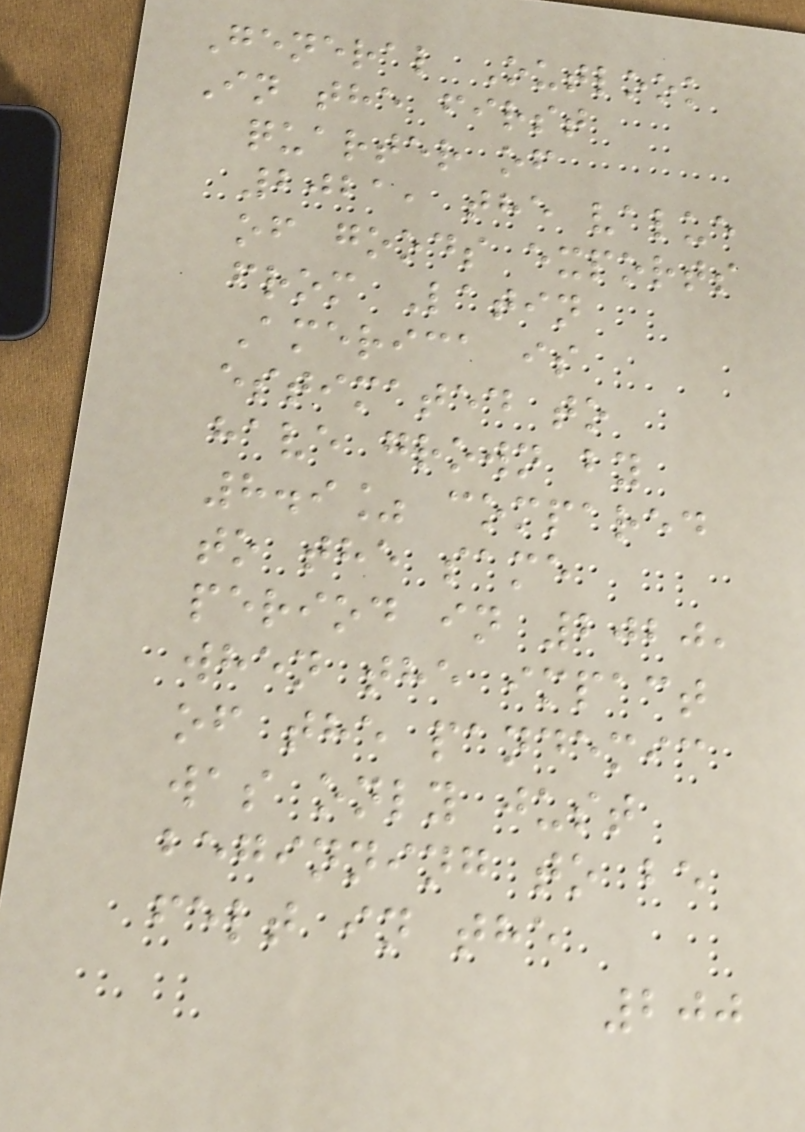General Outlook
In the first
quarter of
2021, the value
of goods exports
from Latin
America is
estimated to
have grown by
8.9% compared
to the same
period in 2020,
when the impact
of the pandemic
was only just
beginning to be
felt in the
200
